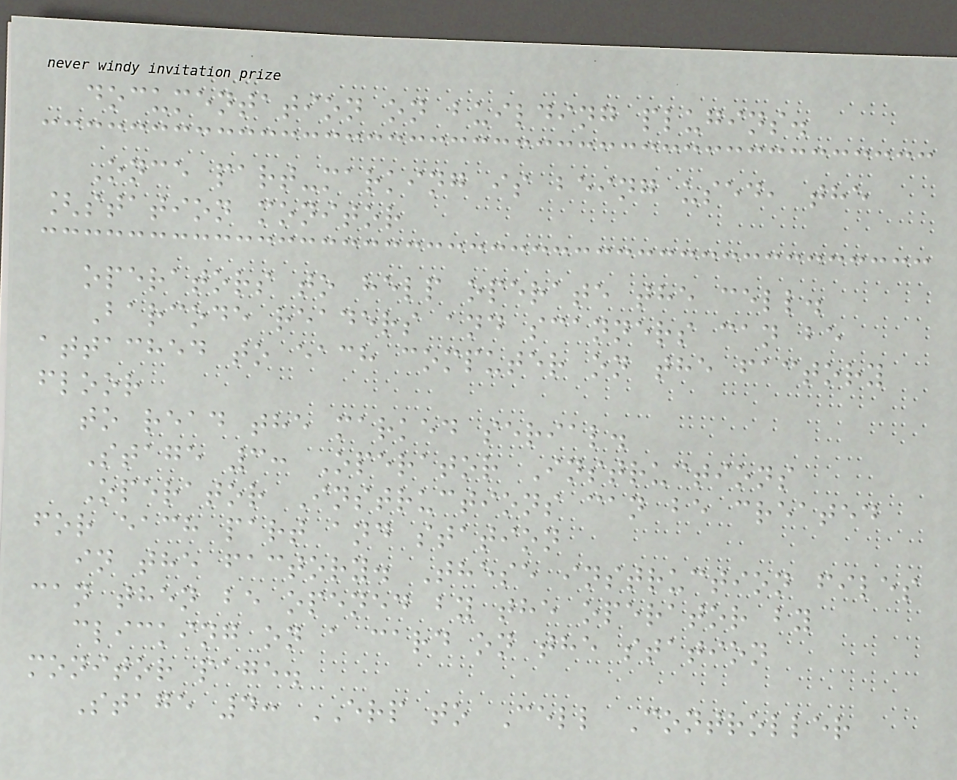documentation on building plugins.
Once part-marking is being used, the
[station monitor
operators to help operate the cell.
Barcode readers and scanners can be
attached to each computer on the factory
floor
to read the marked serial.
Stage 3: Operator Instructions
Operator Instructions can be created
for each part and station
in the factory. These instruction files
can then be opened by the operator by
clicking on a card on the station
monitor page.
Stage 4: ERP to Cell Controller
